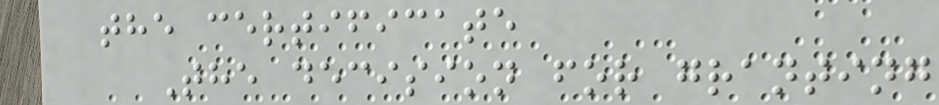the certificate
The decision for granting
